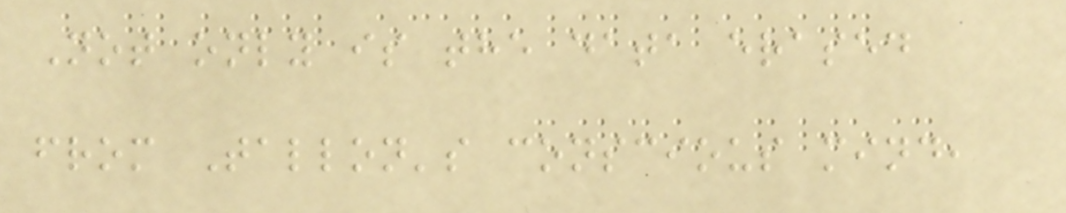Not only is the data erased
from Tallon's conscious mind,
